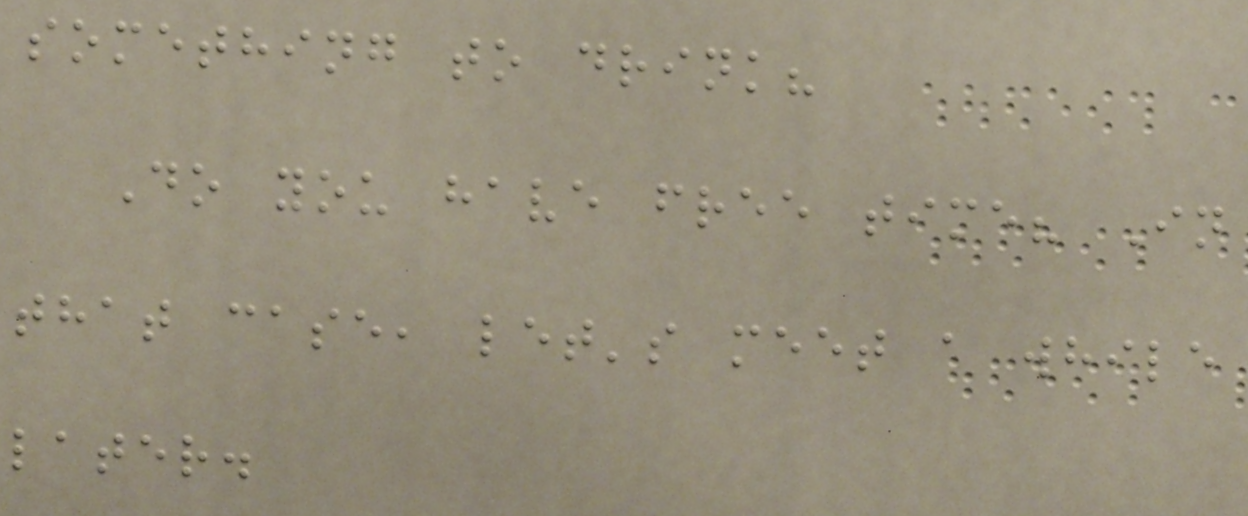something to drink?
Do you have free time? In
that case, let's meet a while
later.
